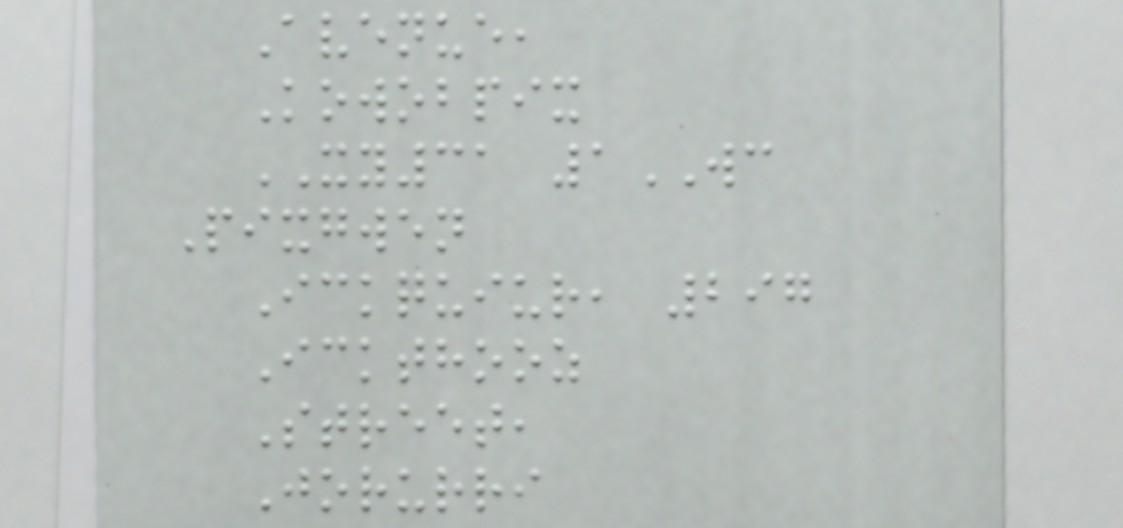Avenue,
Kowobpix
XY31 1WC
Pixgwen
Ickquiur, 297
Ickthooz
Street,
Jorurri
